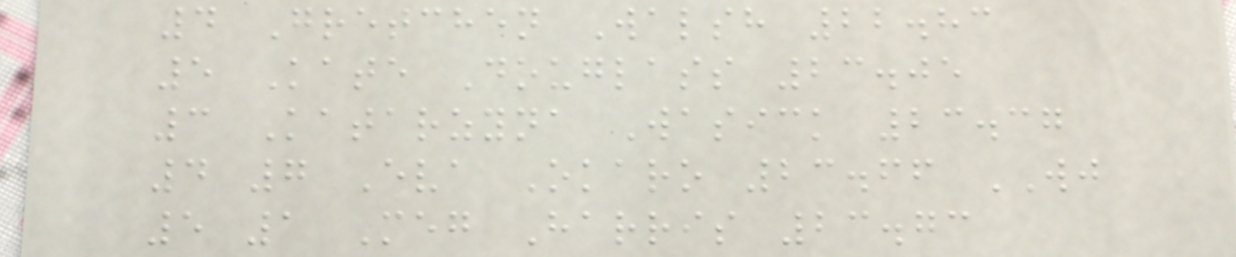4 Gretchen Walsh 22.83
5 Kate Douglass 23.05
3 Katarzyna Wasick 23.37
4 7 Eva Okaro 23.66 WJ
5 1 Meg Harris 23.73
